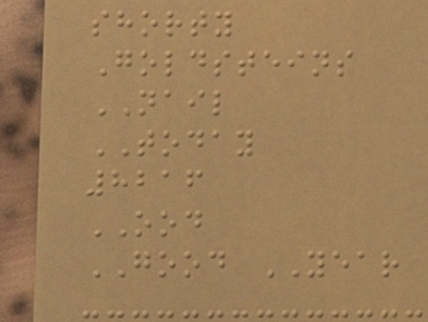shorty
Goldsteins
NAIL
TODAY
8216
OOD
GOOD YEAR
